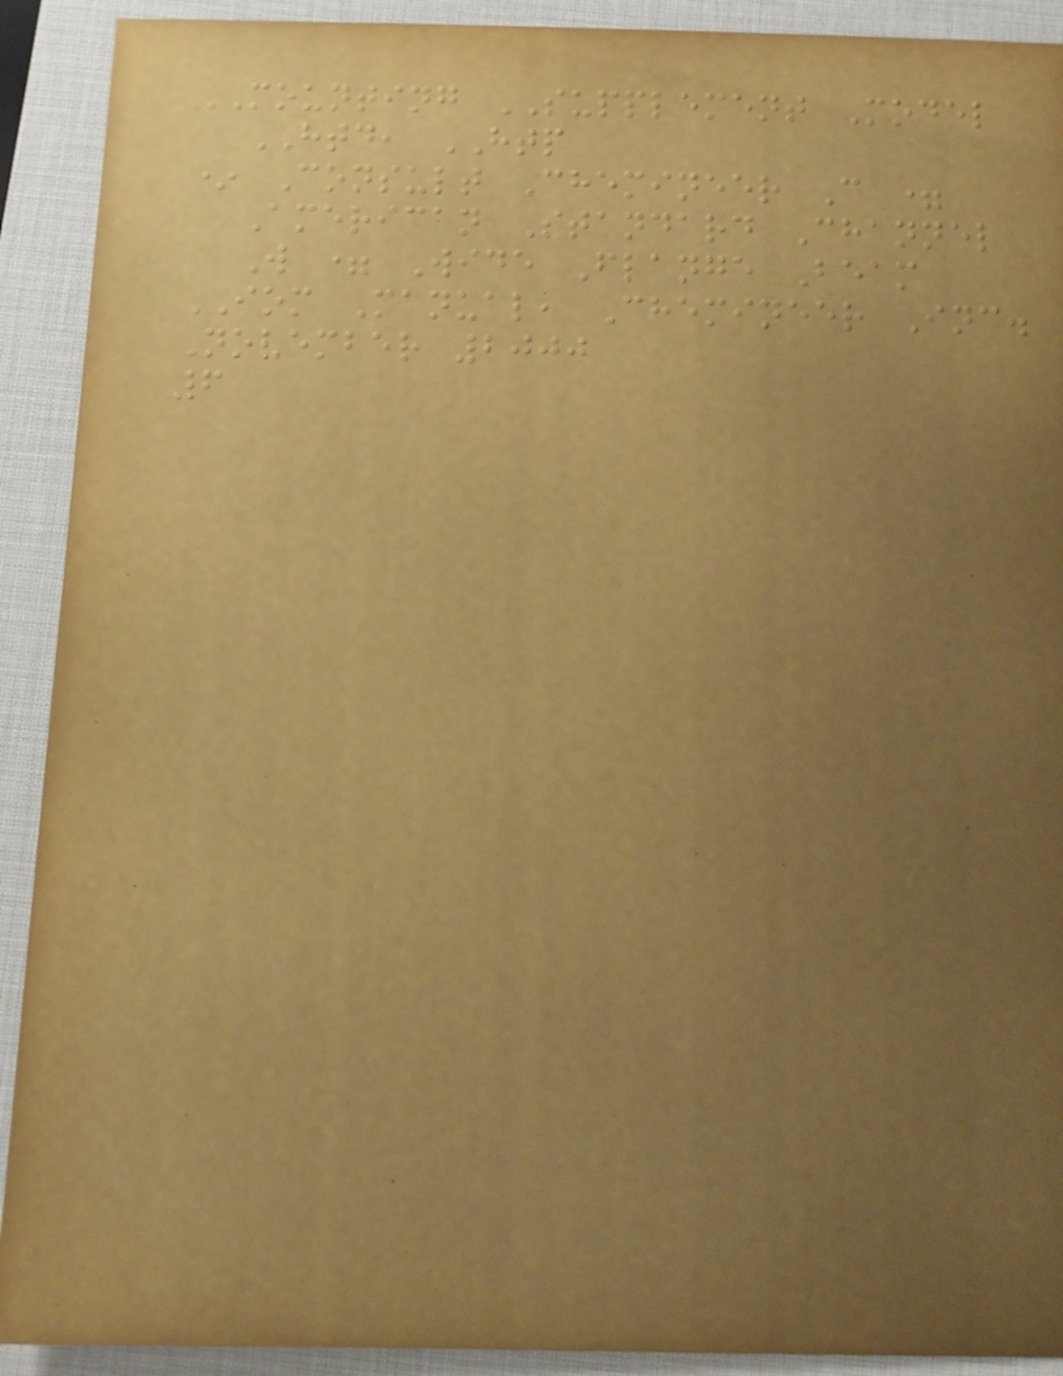MOUNTING SUPPLEMENT Model
HTD, HTP
* Consult Chemineer C =
American Standard Channel
W = Wide Flange Beam
IOM Manual, Chemineer Inc.
November 2000
6
